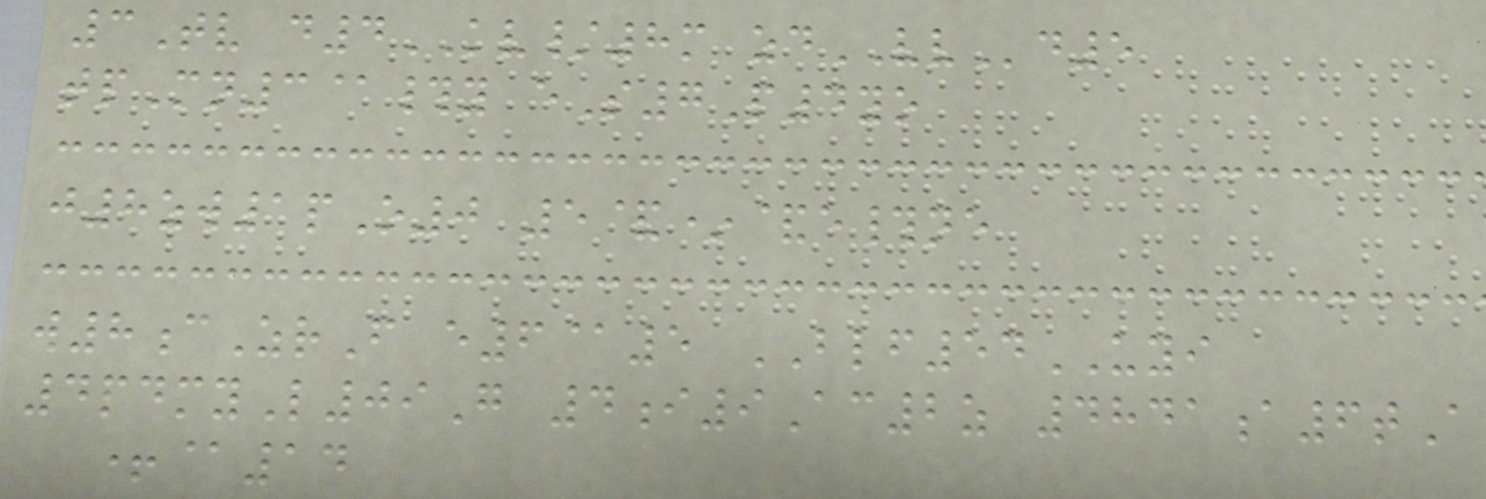3Tv d4KV/8m zdVVd5
tpMn3@#y eS7P4yo
j8zw1pO0 5&*&e#ne
w8cZrF e6@5 BLF54UYI
4pdmyL09G 4i9Ac2z 4841a6tA
+@14
